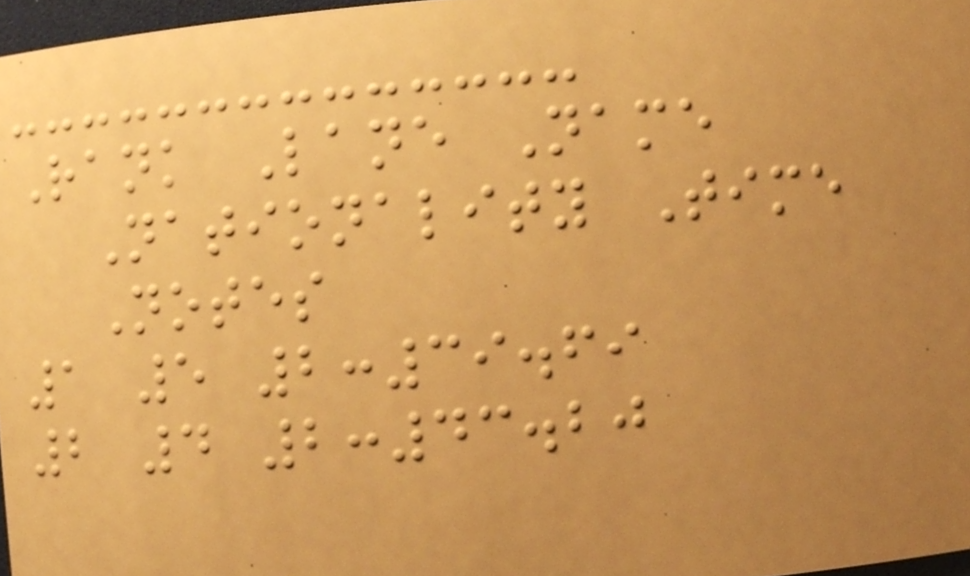Rank Lane Name
Nationality Time
Notes
1 5 2:39.69
2 4 2:43.20
